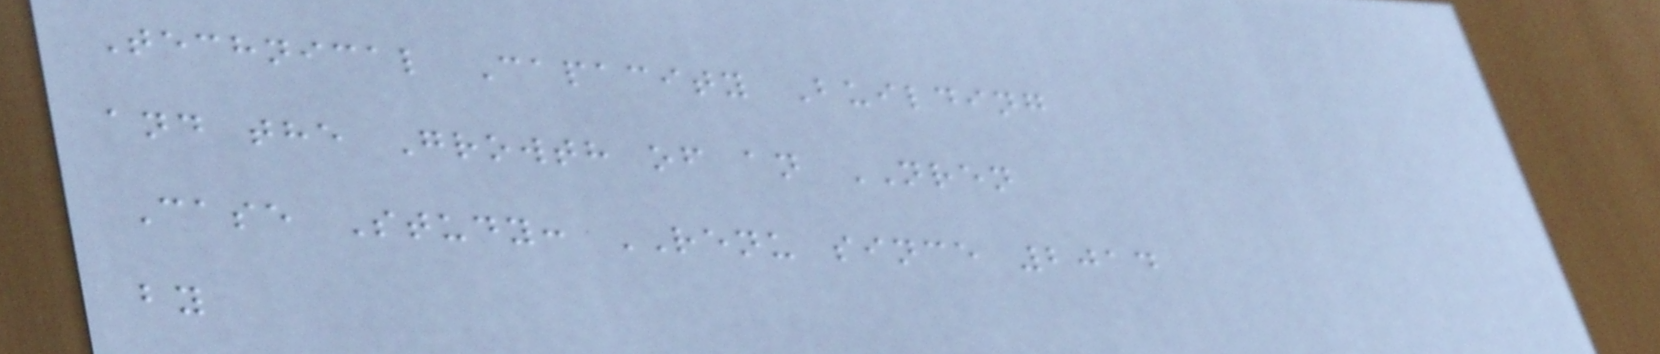Technical Capacity Building
and the Growth of an NREN
Case Study: RENU since 2014
by
